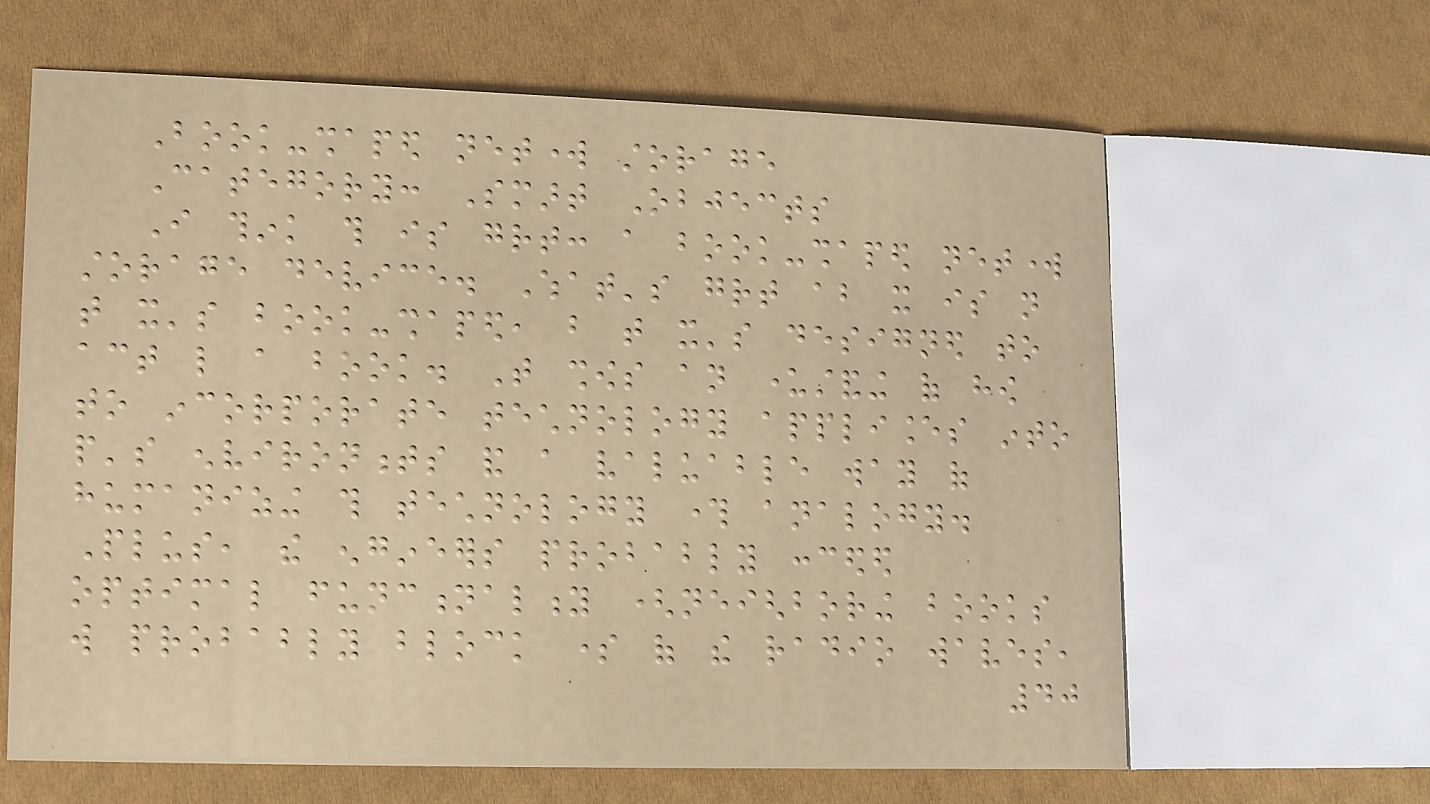Book-shaped network storage
Category: Smart Objects
I think this is great: a book-shaped network
storage device. What's great about it is not
that it's book-shaped, but that it's designed to
act like a book. That shows an understanding of how
to incorporate technology appliances into
people's environments and a valuable way of
humanizing this technology through analogy.
Plus, the engineers probably conceded
optimal functionality (neighboring books
will probably block some of the radio waves,
40
